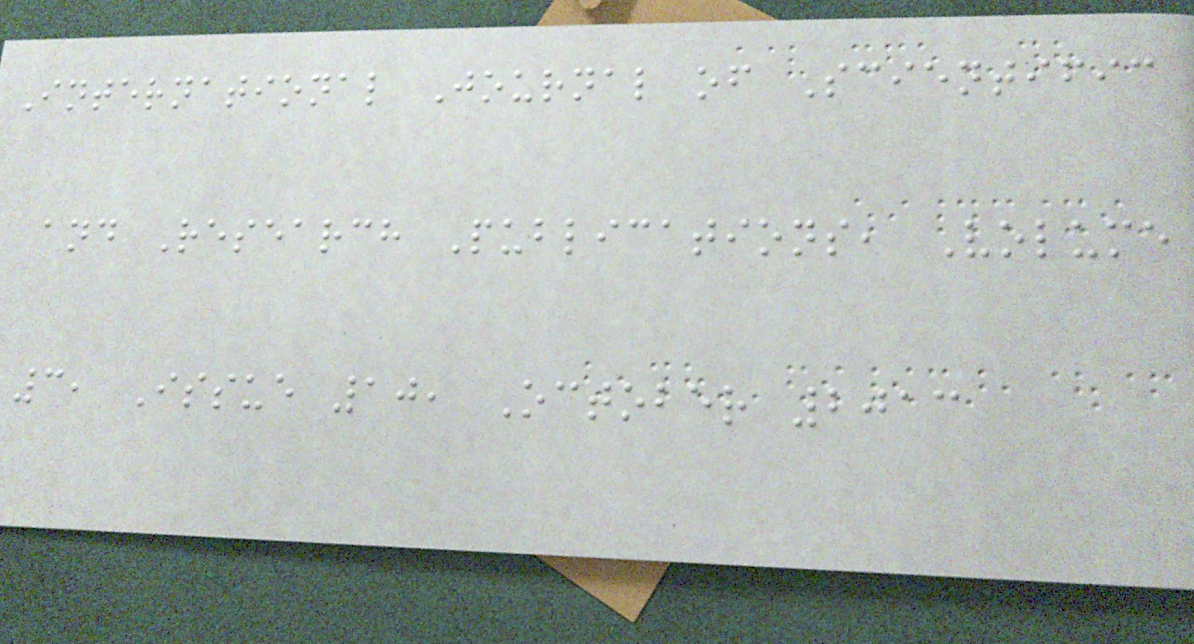International Journal of Scientific
and Research Publications, Volume
3, Issue 10, October 2013
